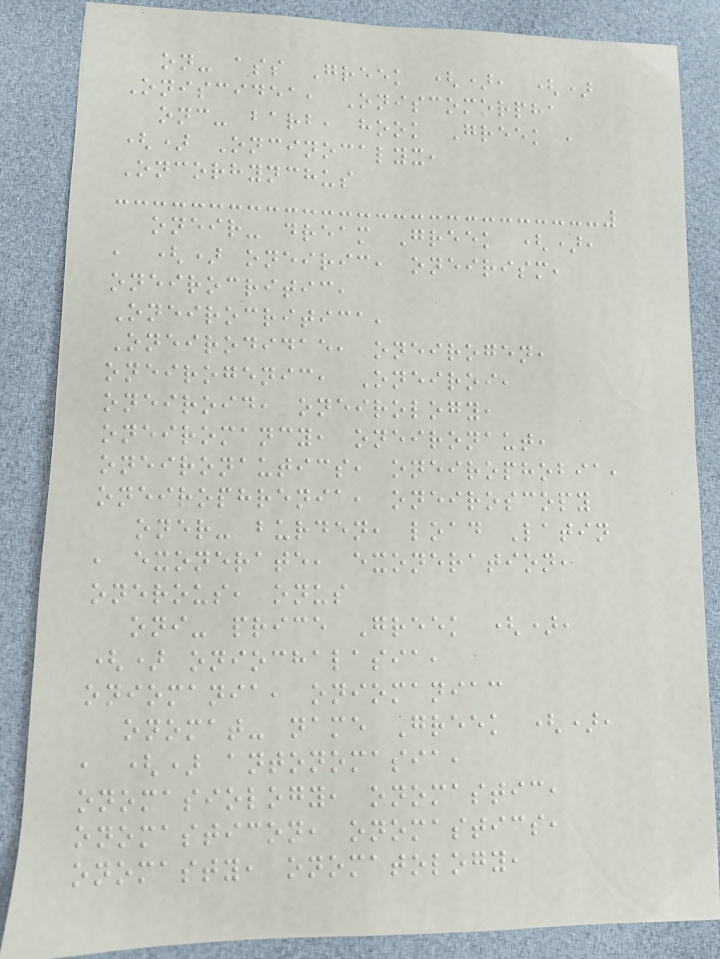on- ass Greek (), ()
Oniscidea, Oniscomorpha
onc- barb, hook Greek ,
() Oncinocalyx,
Oncorhynchus
oneir- dream Greek (),
, () oneiric, oneirism,
oneirocritic,
Oneirocritica,
Oneirodidae, oneirogen,
oneirogenic, Oneiroi,
oneiroid, oneirology,
oneiromancy, oneironaut,
oneironautics, oneirophobia,
oneirophrenia, oneiroscopy
oner- burden, load Latin
, exonerate, exoneration,
onerous, onus
oni- price Greek (),
() oniochalasia,
oniomania, oniomaniac
onomat- name Greek (),
, () antonomasia,
onomasiology, onomastic,
onomasticon, onomastics,
onomasty, onomatology,
